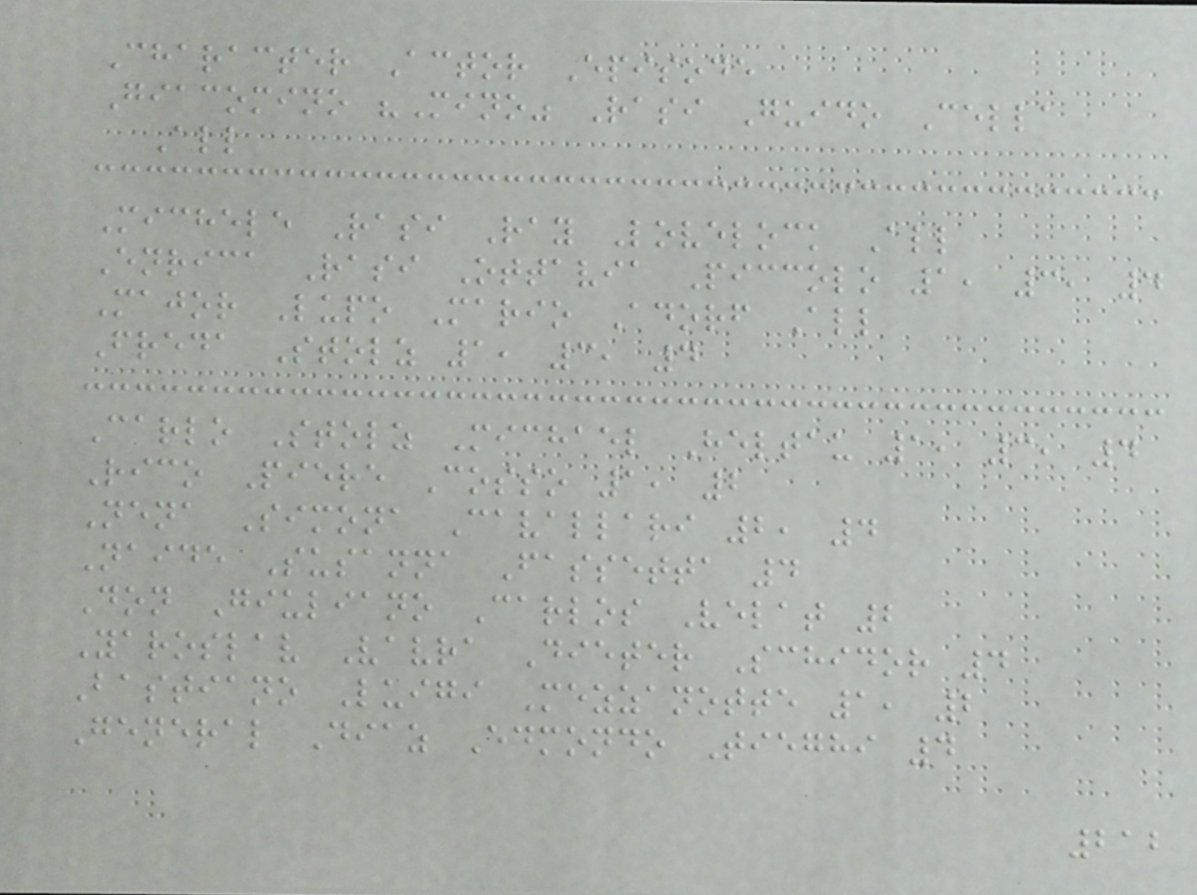Character Actor Episode
Giacomino "Mino" Rasi Guido Cella
All
Michele Rasi Ray Lovelock All
Enrica Rasi Ottavia Piccolo 1, 3, 4
Major Lupo Mario Adorf All
Freda Stolz 1, 3, 4
Carlo Stolz Michael Heltau 1, 3, 4
Rico Piere Cosso 1, 2
Nena Simona Cavallari 2, 4
Naide Susanna Fassetta 4
Don Giuliano Carlos Velat 2
Yaroslav Vavra Dieter Schidor 4
Bastiano Luigi Mezzanotte 1, 2
General Diaz Edmondo Tieghi 4
212
